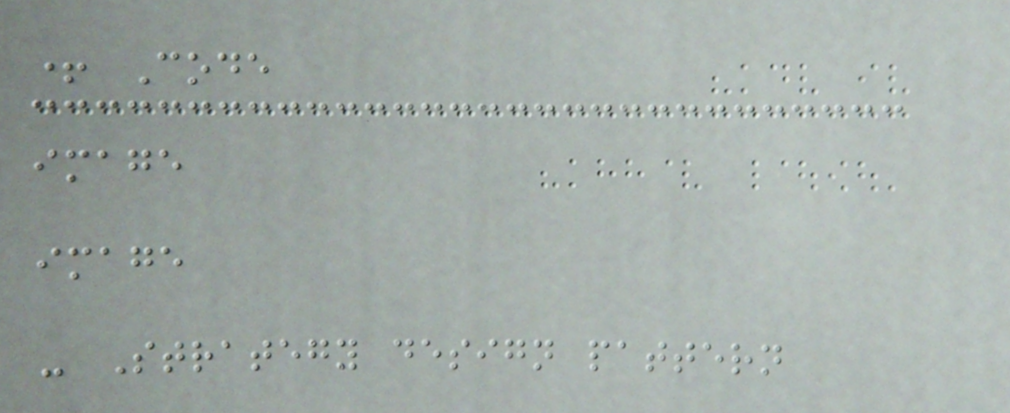+ Code
image
image
- Strategy design pattern
